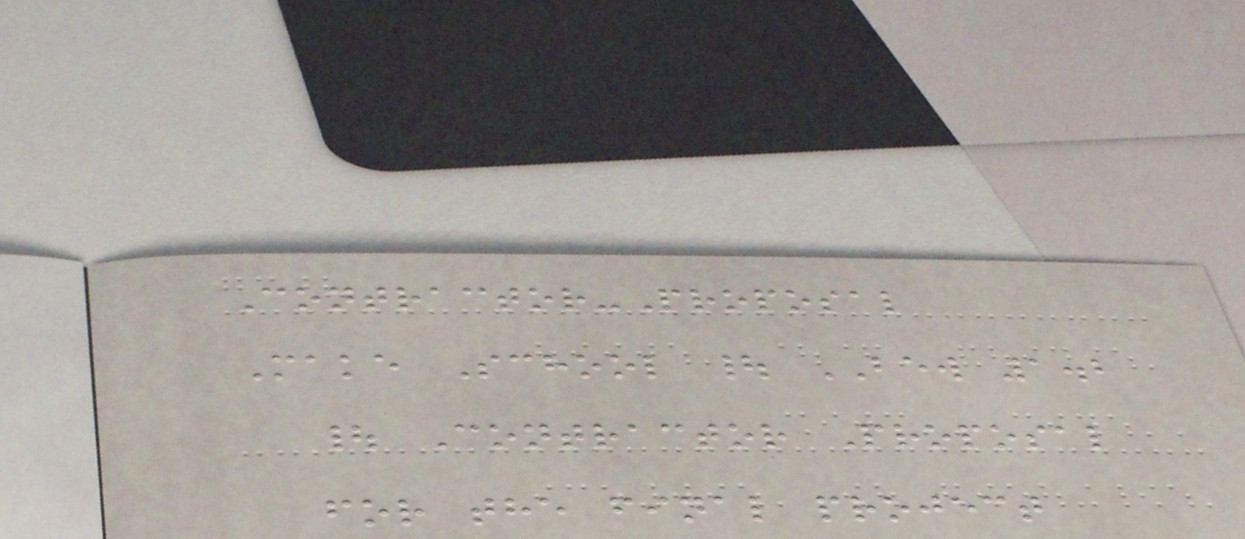Contractor-Proposal
Make School | BEW 1.2
| Contractor Proposal
for the final project
